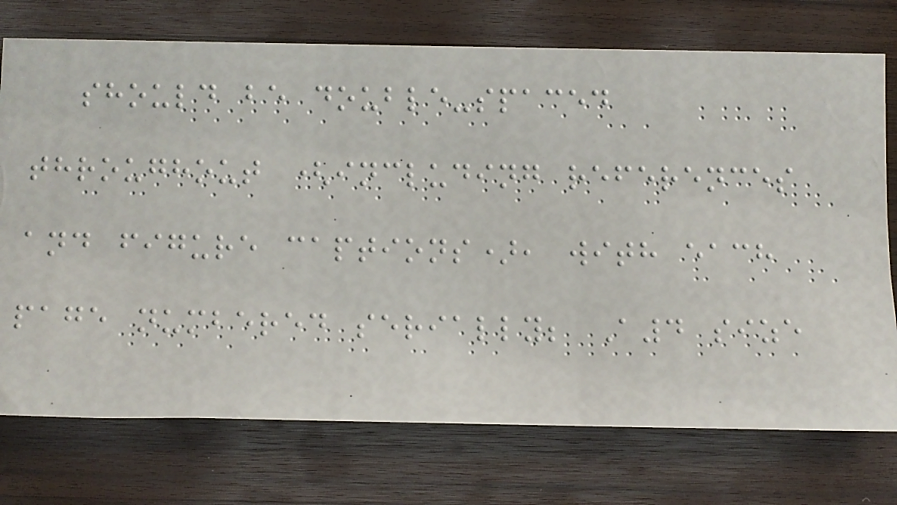should be double-spaced
throughout (including references
and figure captions), with each
page numbered serially; A4 size
